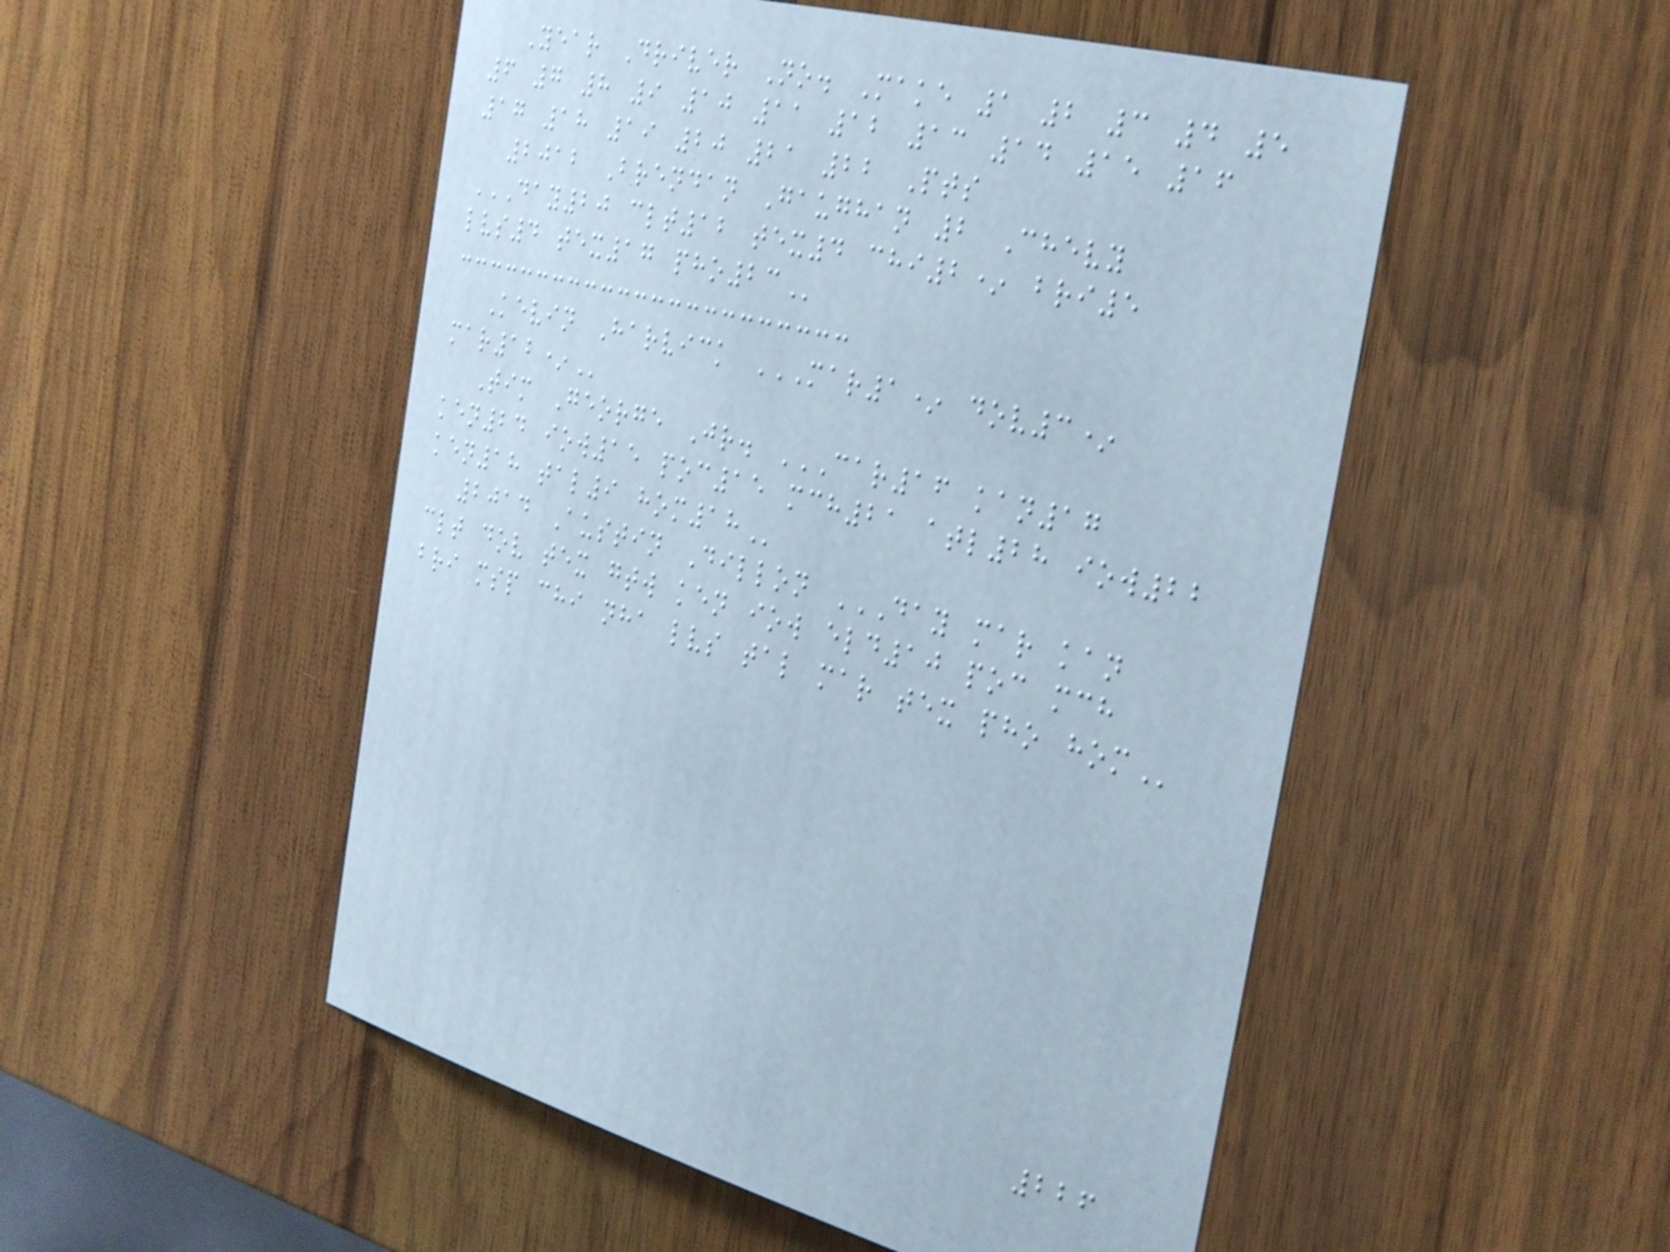Year Driver No. Make 1 2 3 4 5
6 7 8 9 10 11 12 13 14 15 16
17 18 19 20 21 22 Pts
2012 Brendan Gaughan 2 Chevy
DAY20 CLT12 TEX4 CHI2* BRI5
LVS4 TEX17 PHO23
Kevin Harvick MAR1* DOV3*
MAR12*
Tim George Jr. CAR16 KAN17
KEN24 IOW15 POC15 MCH21 ATL28 IOW22
KEN18 TAL9 HOM18
2014 Austin Dillon DAY MAR KAN
CLT DOV TEX GTW KEN IOW ELD10 POC MCH
BRI MSP CHI NHA LVS TAL MAR TEX PHO HOM
226
